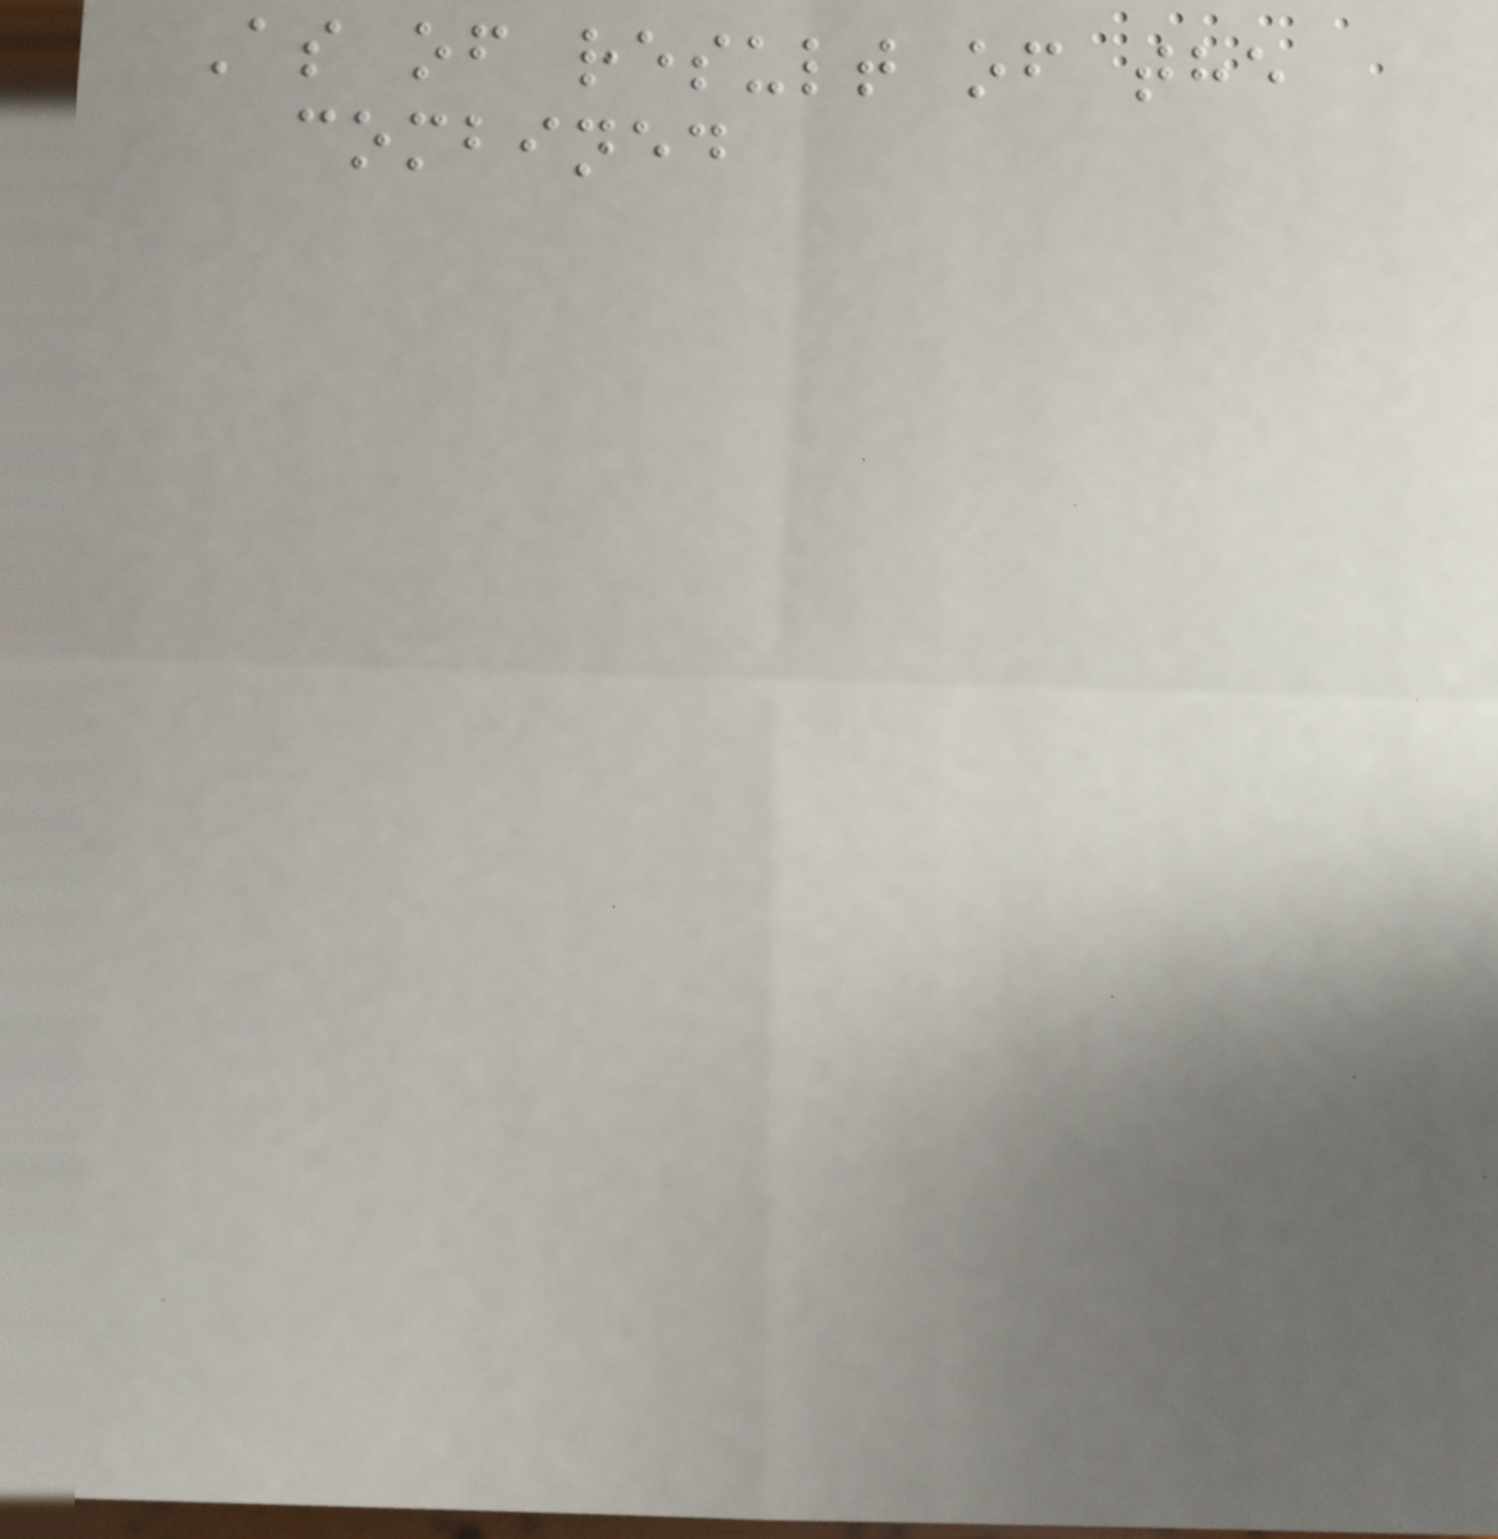As of result of the
combined
